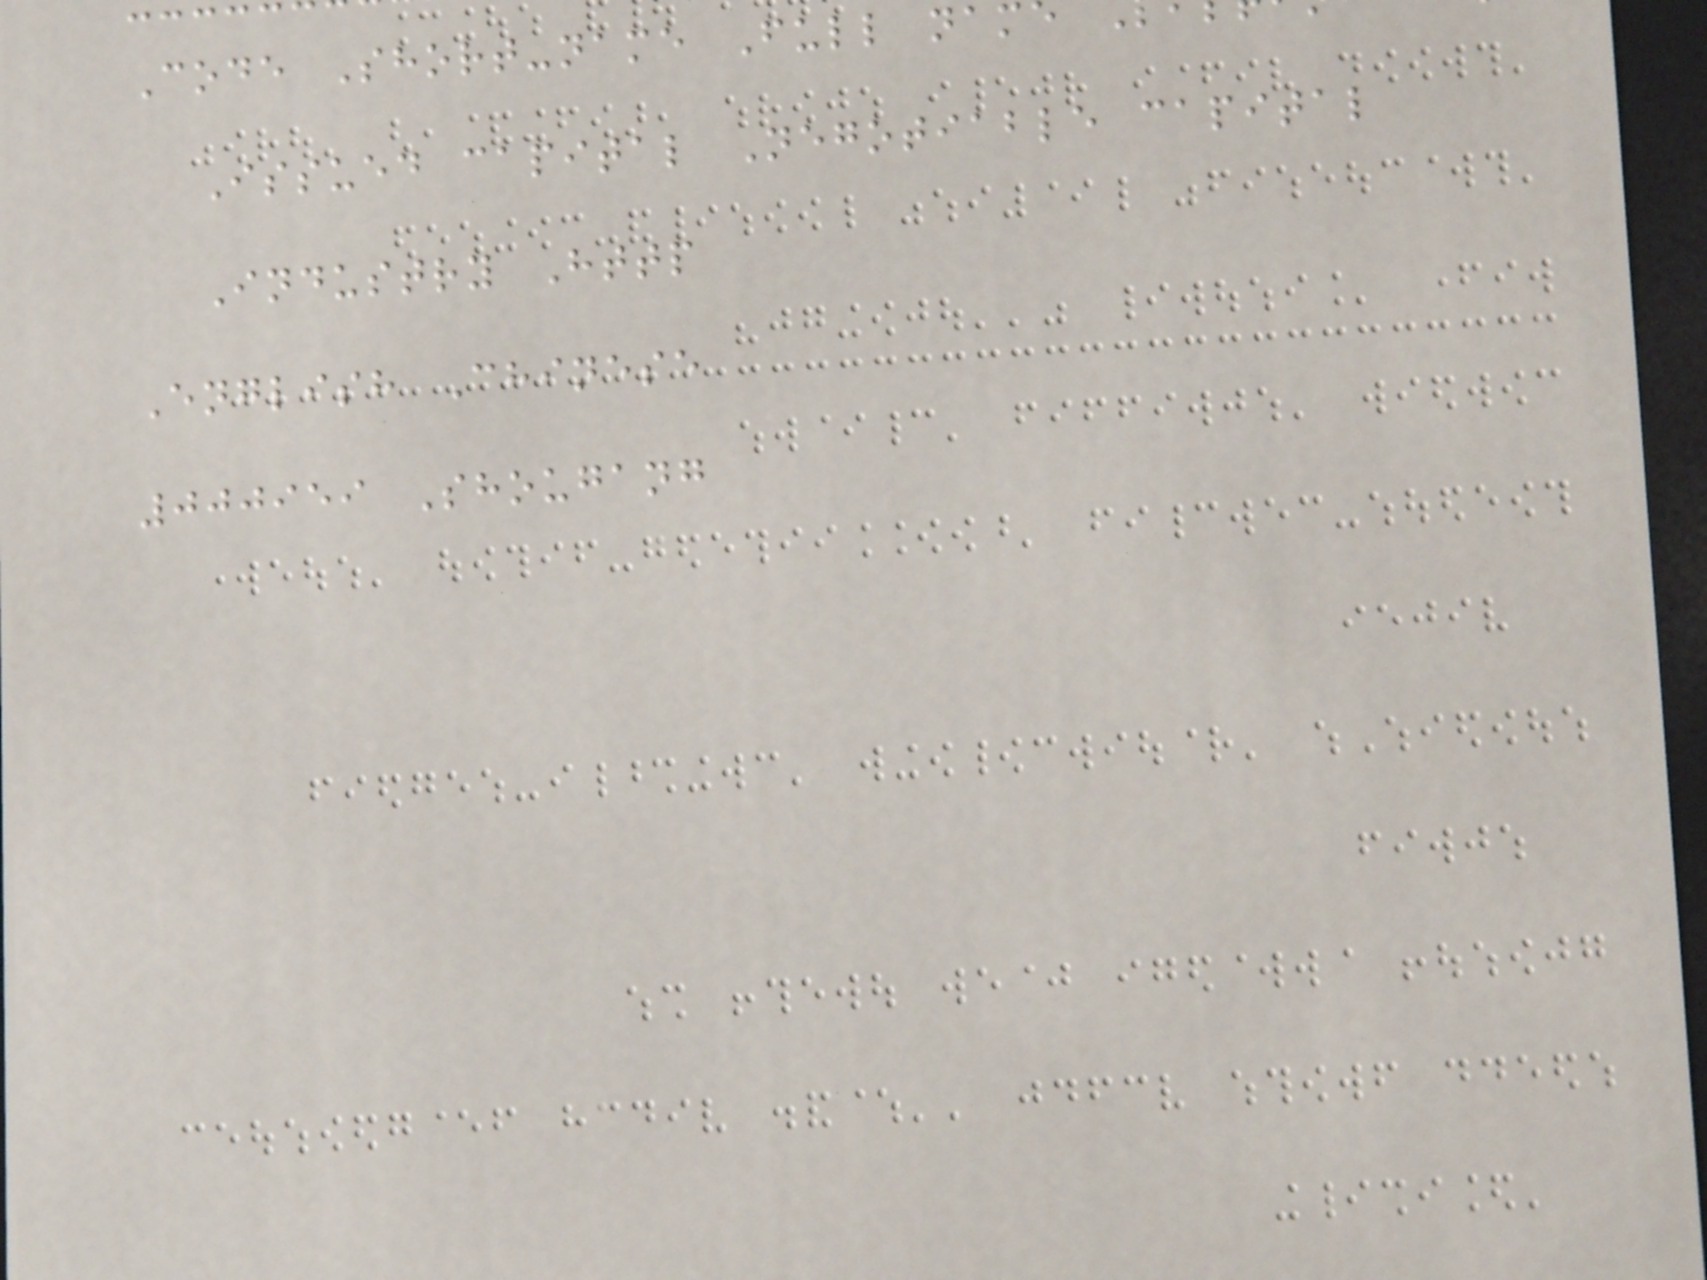Code Short-name Full nam
Issued capital Negotiable capital
Industry Http
English Chinese
000959 Shougang
